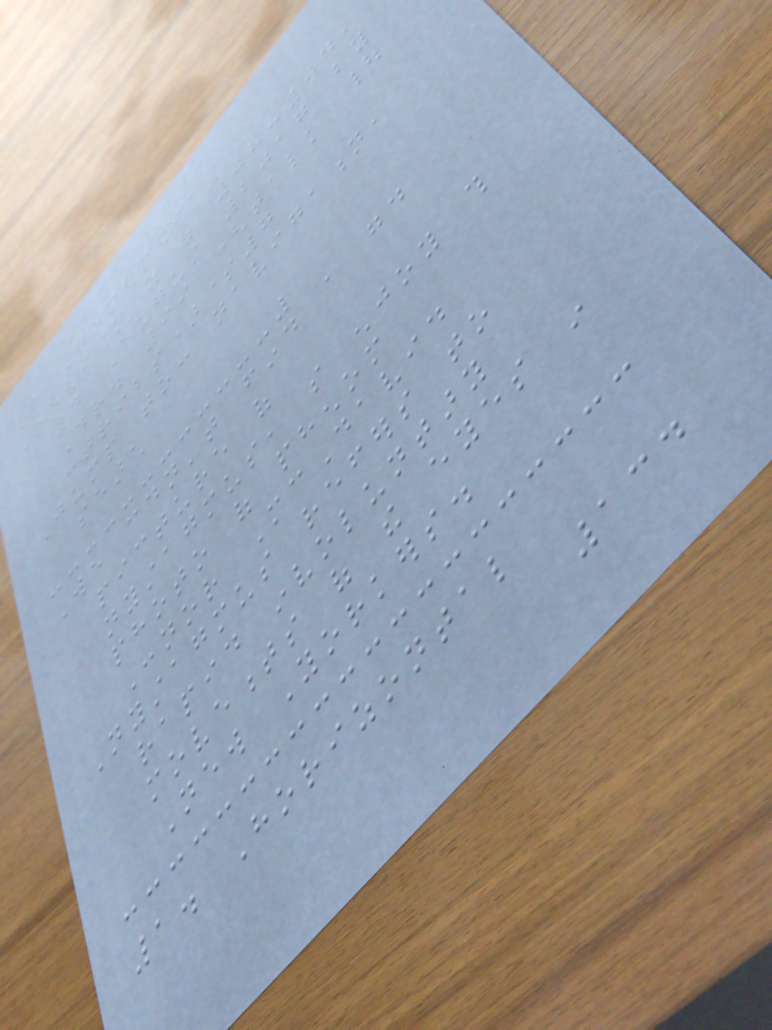From Gomerpedia
Revision as of 08:04,
4 August 2017 by
Dr. 99 (talk |
contribs)$7
Jump to: navigation,
search
We couldn't find a good
picture of
nystagmus, so enjoy this
photo of phenom
Connor McDavid
Nystagmus refers to
rapid involuntary
movements of the eyes in
New Yorkers.
1. Horizontal
134
